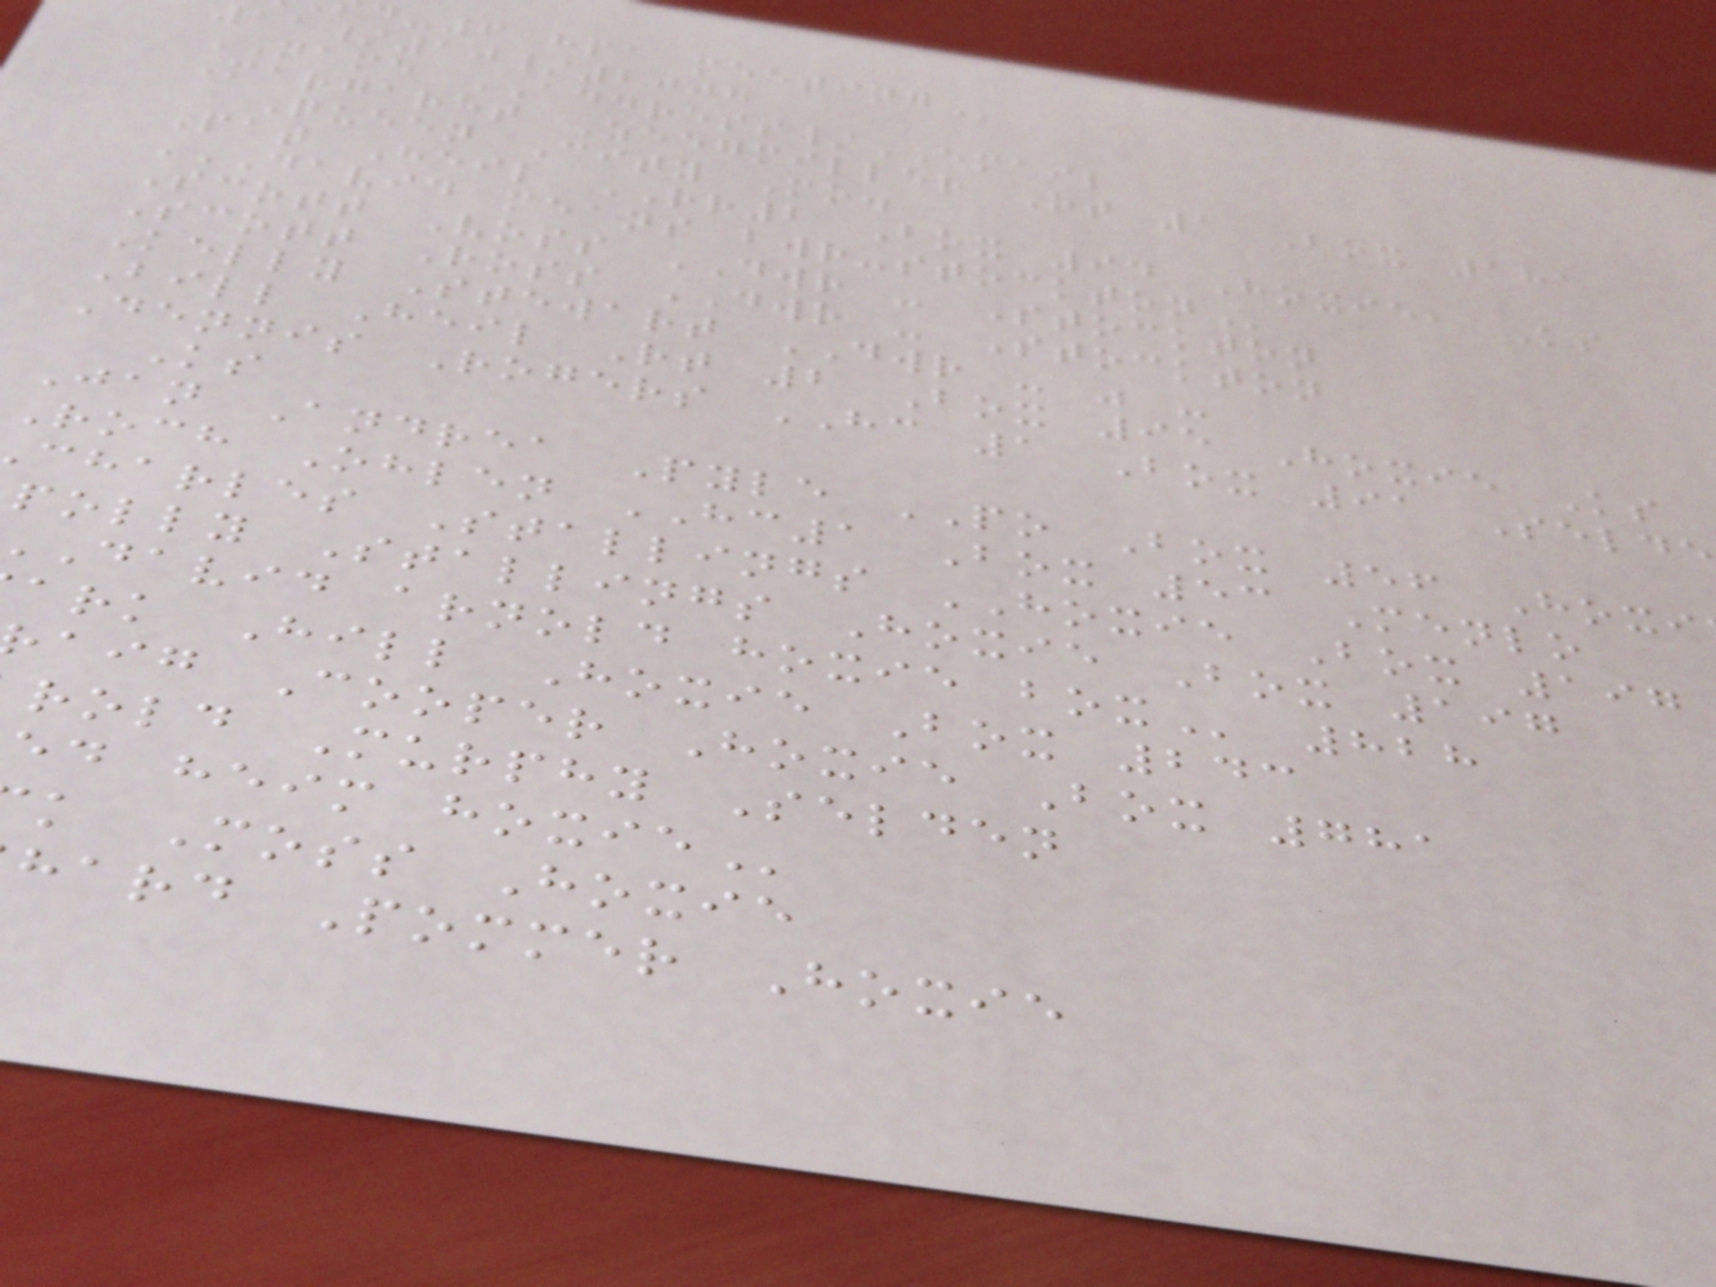d-6 hpa
11/10/2008
NAME ADDRESS/EMAIL
Margaret Zeegmiller Rt 1 Box 181
Queen City Mo.
Pat Heil RR2 Box 94 Hoxie, Ks
DAVID MEANS BWR-STOCKTON
Scott Voss DWR - Stockton
Scott Ross DWR - Stockton
Kelly Stewart DWR - " -
Bill Heil Rt 2 Box 95 Hoxie Ks
Dennis Rogers HC 1 Box 91 Selde
Ks
Jan Andrea Pyle PO Box 56 Hoxi
Roch Ohlen HC1 Box 53 Menlo
charles Stallings HOXIE Box 197
polly Stallings Hoxie Box 197
david arnold hoxie
ark Hill Hoxie Box 243
aig Cooper Hoxie Box 781
rold Murphy Selden
ed heim
k Moss Hoxie
hard Pommer Hoxie
